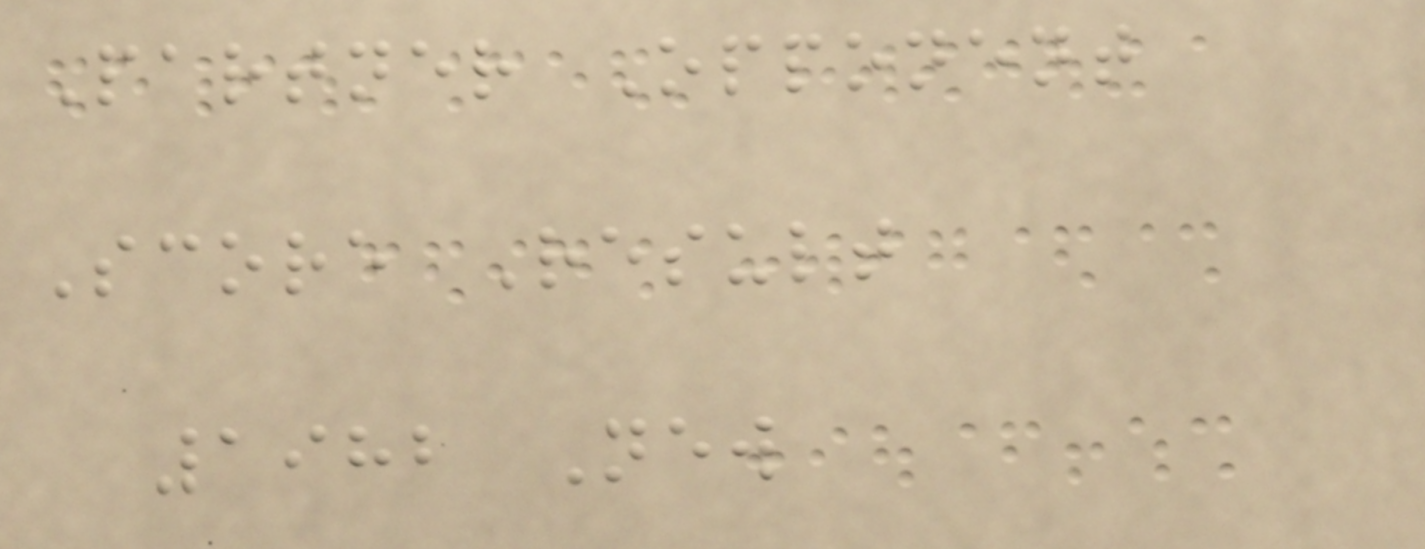Partner Opponent
Score Result
1982 New
